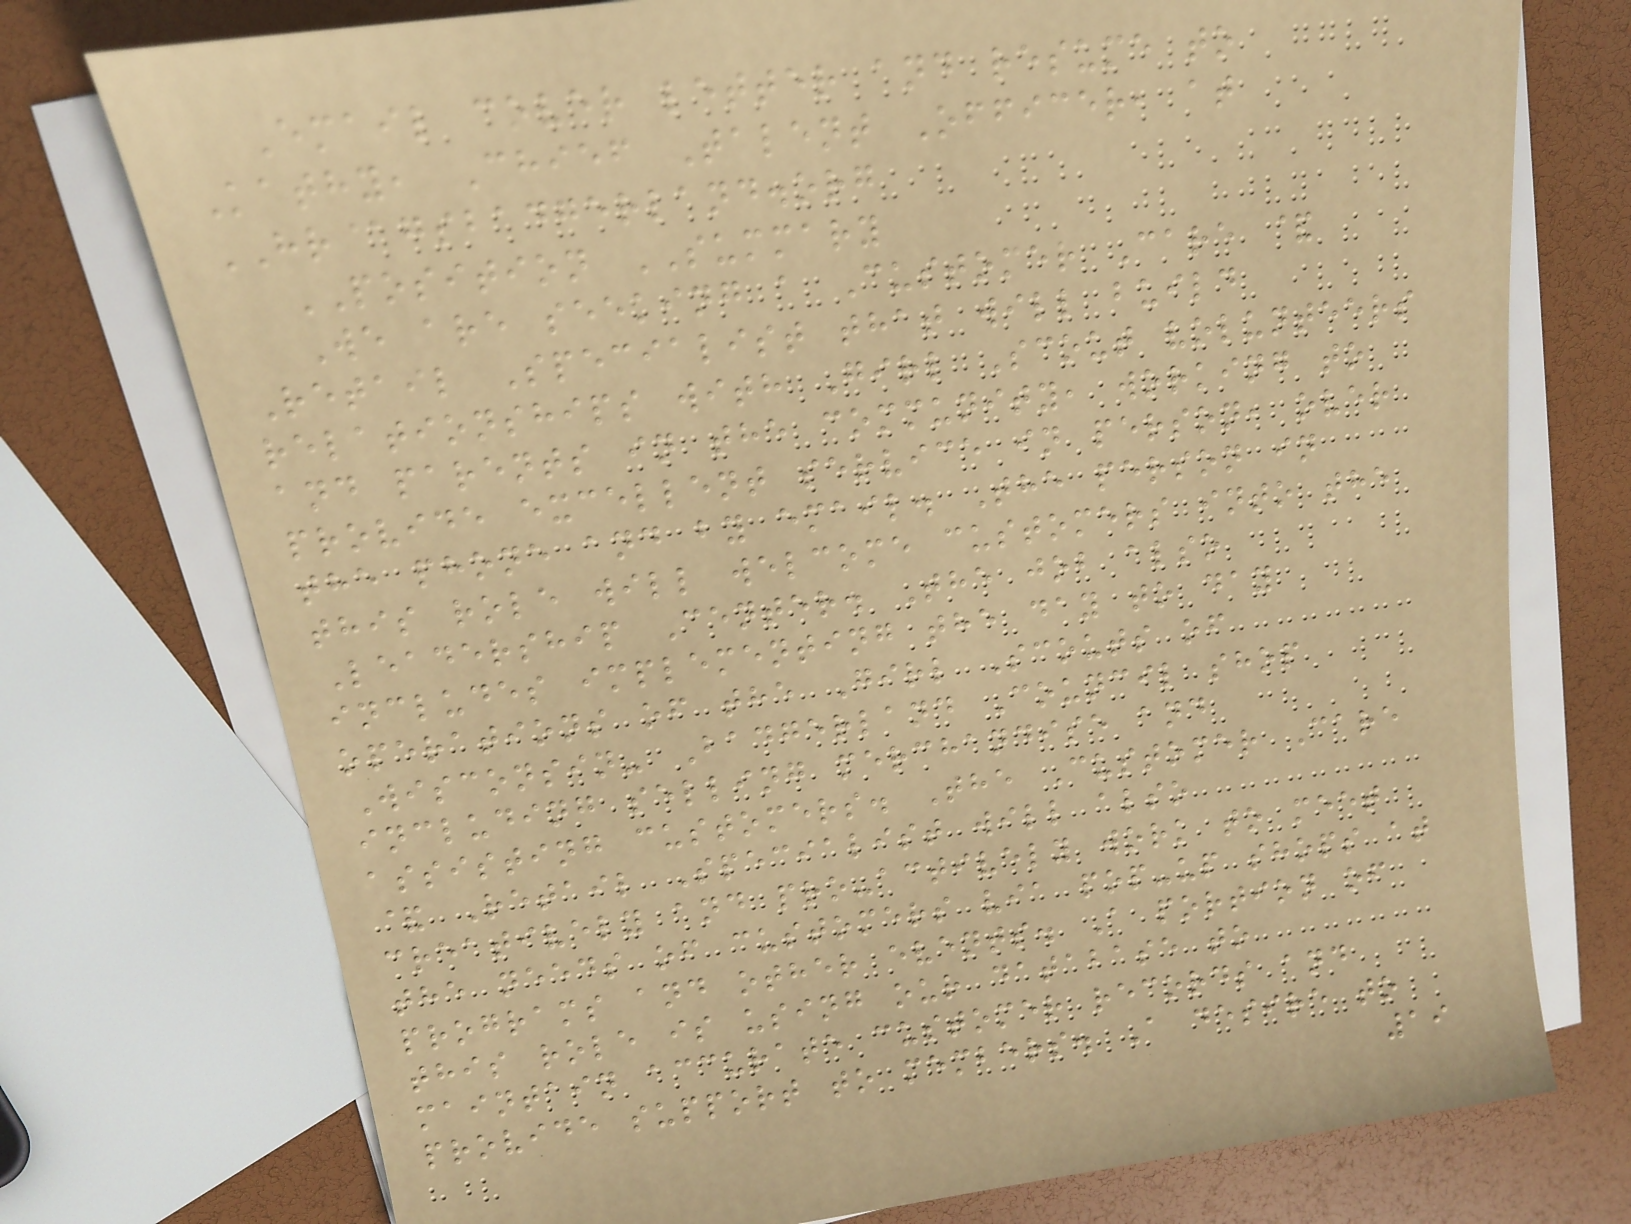Email cover letter and resume to
Kathy, Chief Talent Officer, at
HR@gsbadgerland.org
POSITION SUMMARY
We are seeking a Customer Care &
Retail Specialist that will build
relationships with Girl Scout volunteers
and parents in the community, working to
provide excellent service in person, over
the phone and by email. The person in
this role will welcome customers into the
Leadership Center. The job also
includes implementing the day to day
operations of the Girl Scouts of
Wisconsin- Badgerland Council shop
including selling merchandise and
assisting customers. The Customer Care
& Retail Specialist will also
creatively and pro-actively work to meet
the needs of customers via pop-up shops at
programs and other events. A portion of
this role is using our database to
maintain accurate customer records and
provide support to members. A desire to
19
